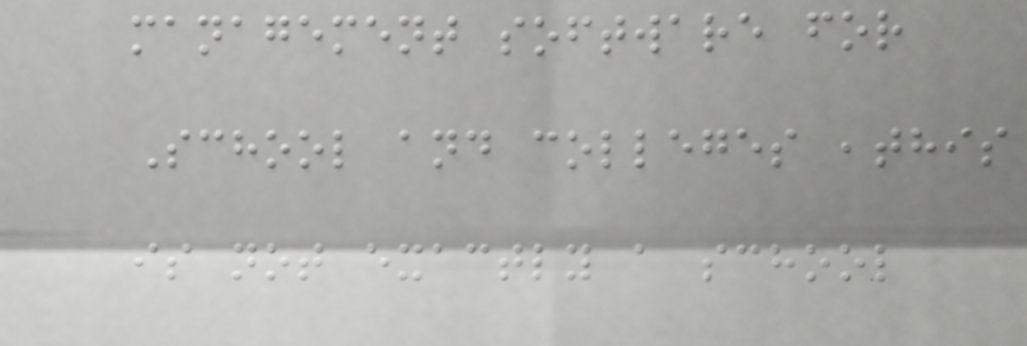management software for
School and colleges ,this
is not exactly a school
